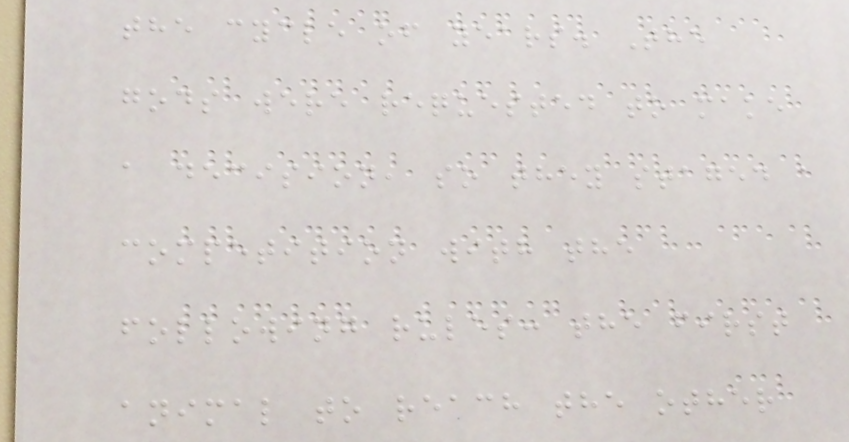the cycle of years. The
gods were requested to make
a decision, so they staged a
competition with the
following rules: the first
animal to reach the other
